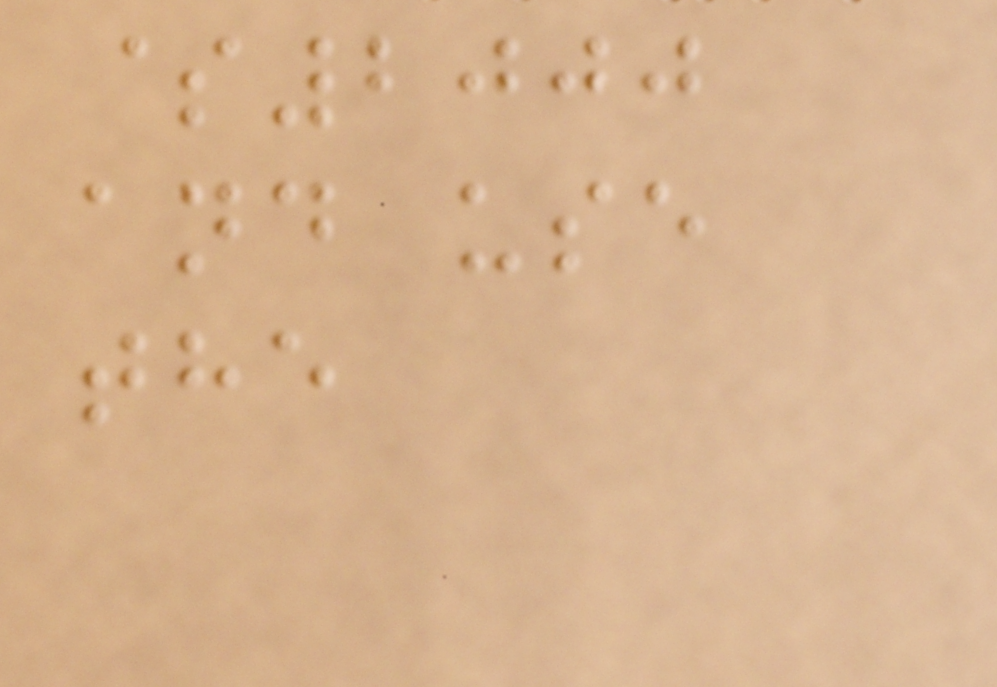$2000
and use
the
